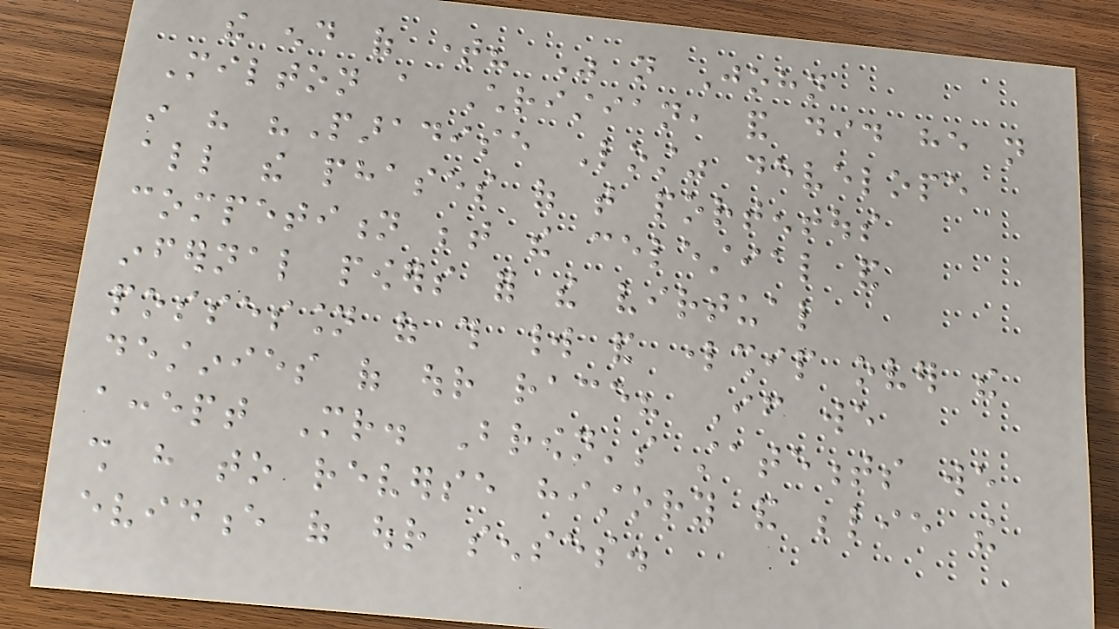the end of time? Was not John
Milton a Christian, and did he not
in his "Paradise Lost" develope
all the phases of that portentous
competition between the celestial and
infernal powers for the virtual
possession of this world and lordship over the
destinies of our race? If we
accept Mr. Brown's statements we
shall have to reverse history and belie the
evidence of our senses.
